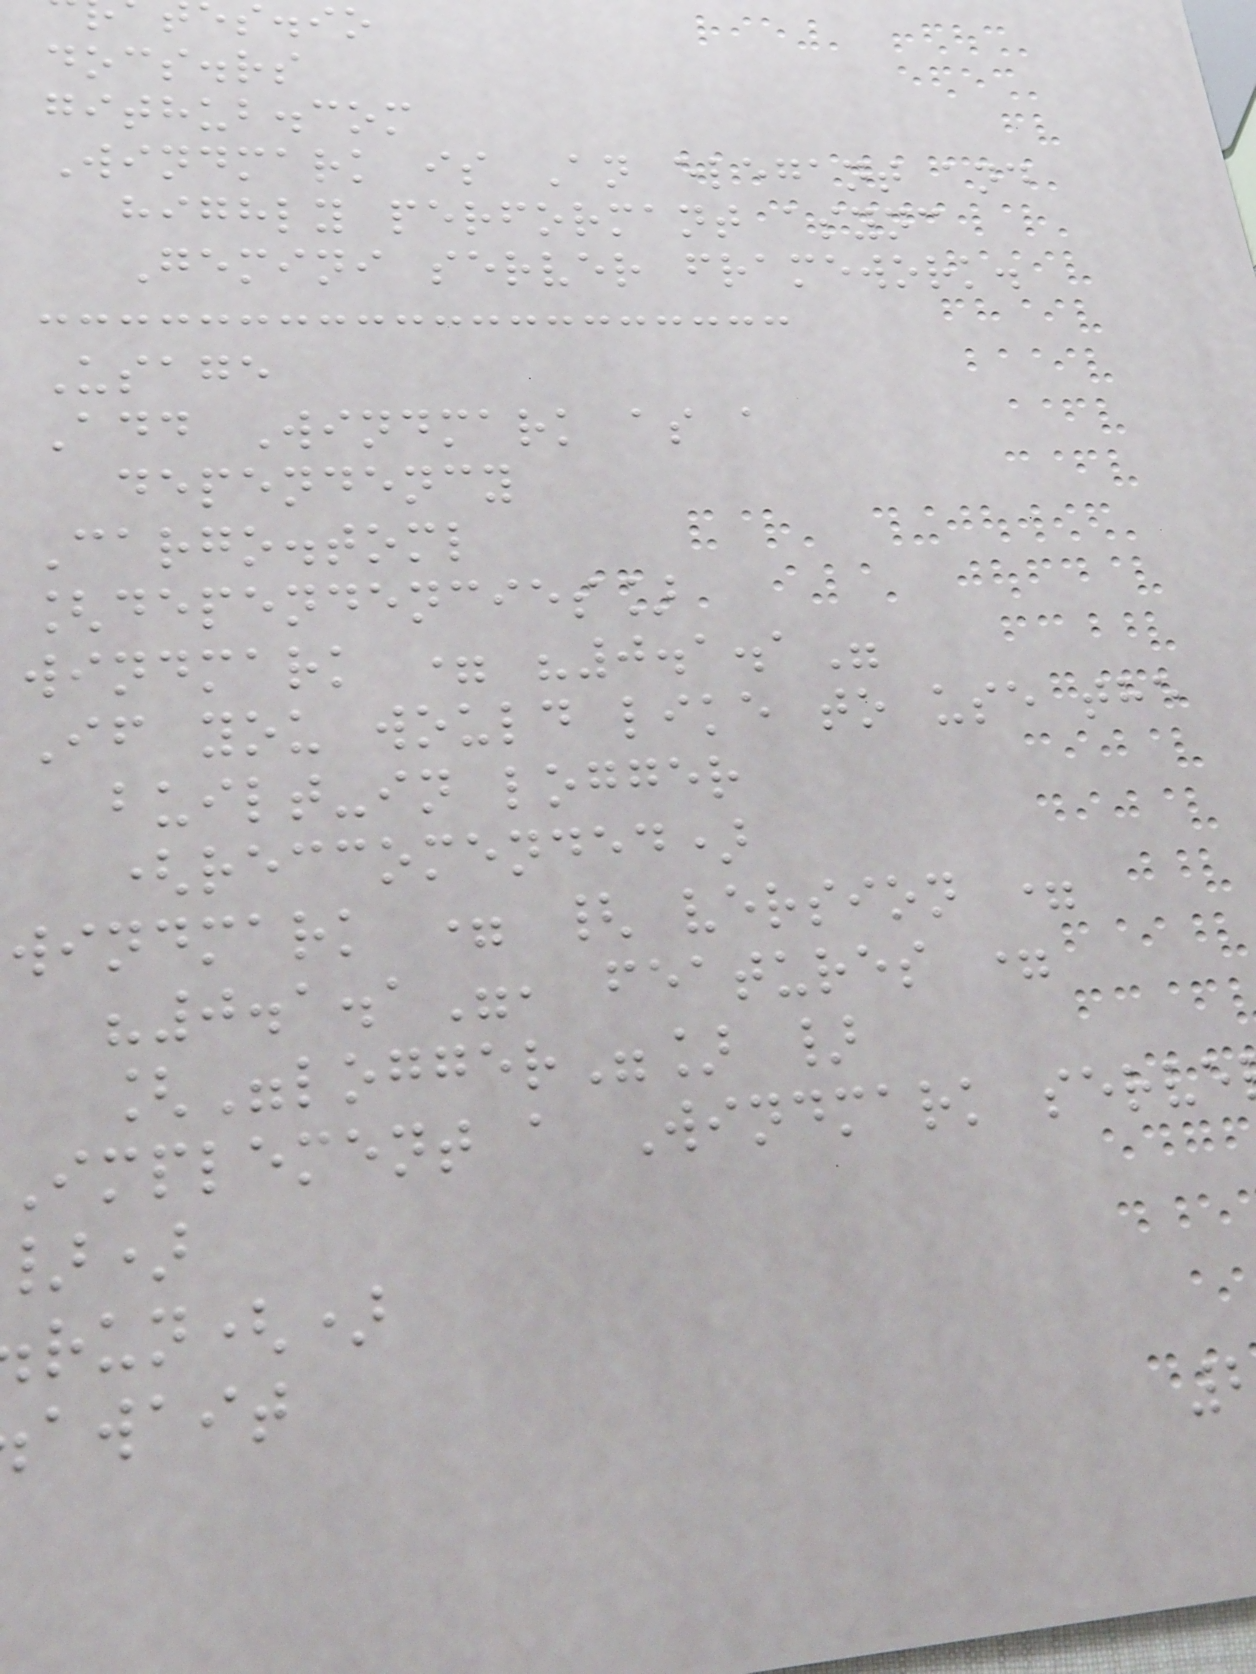s.io
docs.rs
github.com
Windmark is An elegant and
highly performant async
Gemini server framework.
Usage
Add Windmark as a
dependency
Cargo.toml
[dependencies]
windmark = "0.1.1"
If you would like to use the
built-in logger
(reccomended)
windmark = { version =
"0.1.1", features =
["logger"] }
implement a Windmark serve
run()
await
